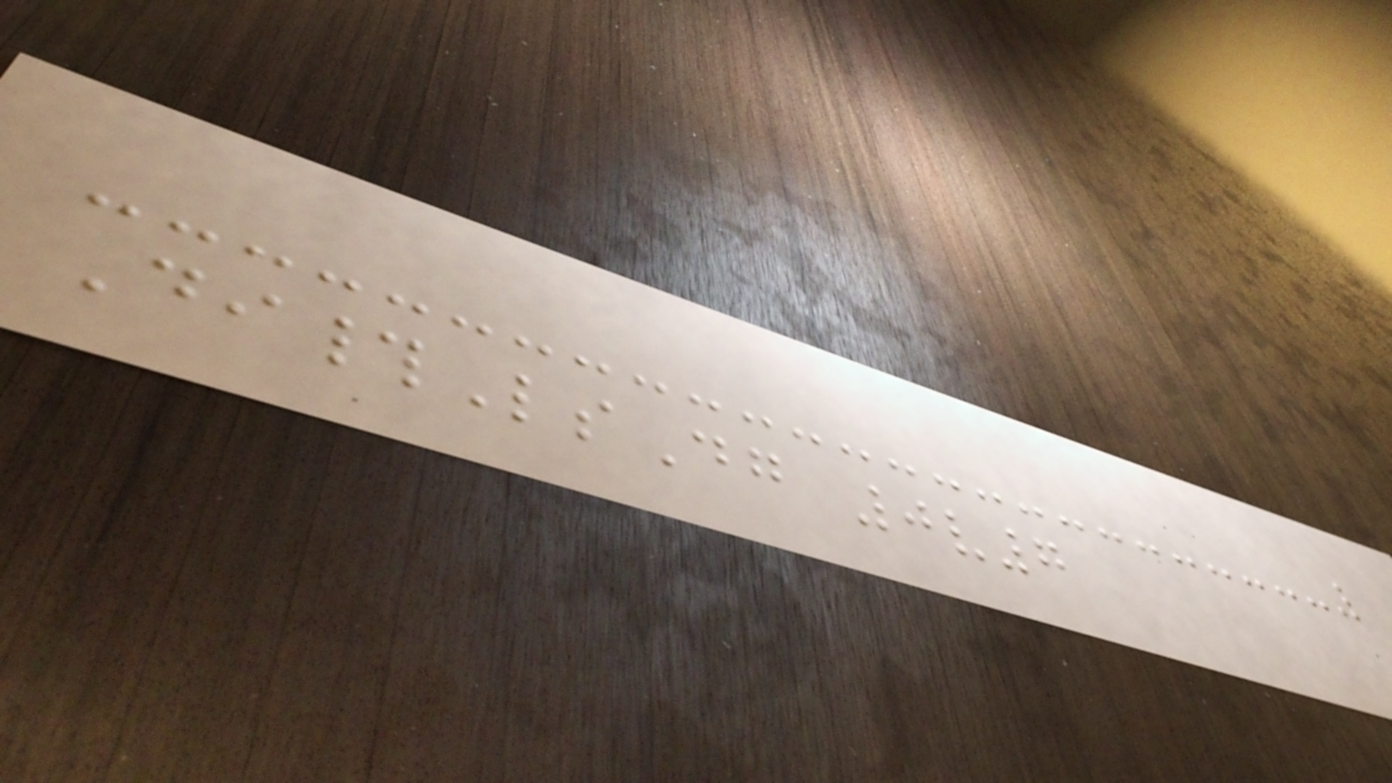Di#LsDg 0v7
